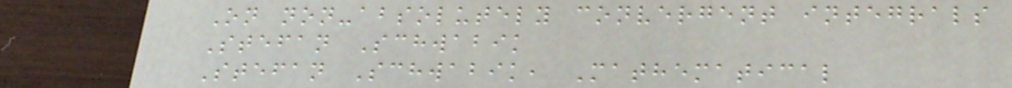On non-absolutely convergent integrals
Stefan Schwabik
Stefan Schwabik, Mathematical
